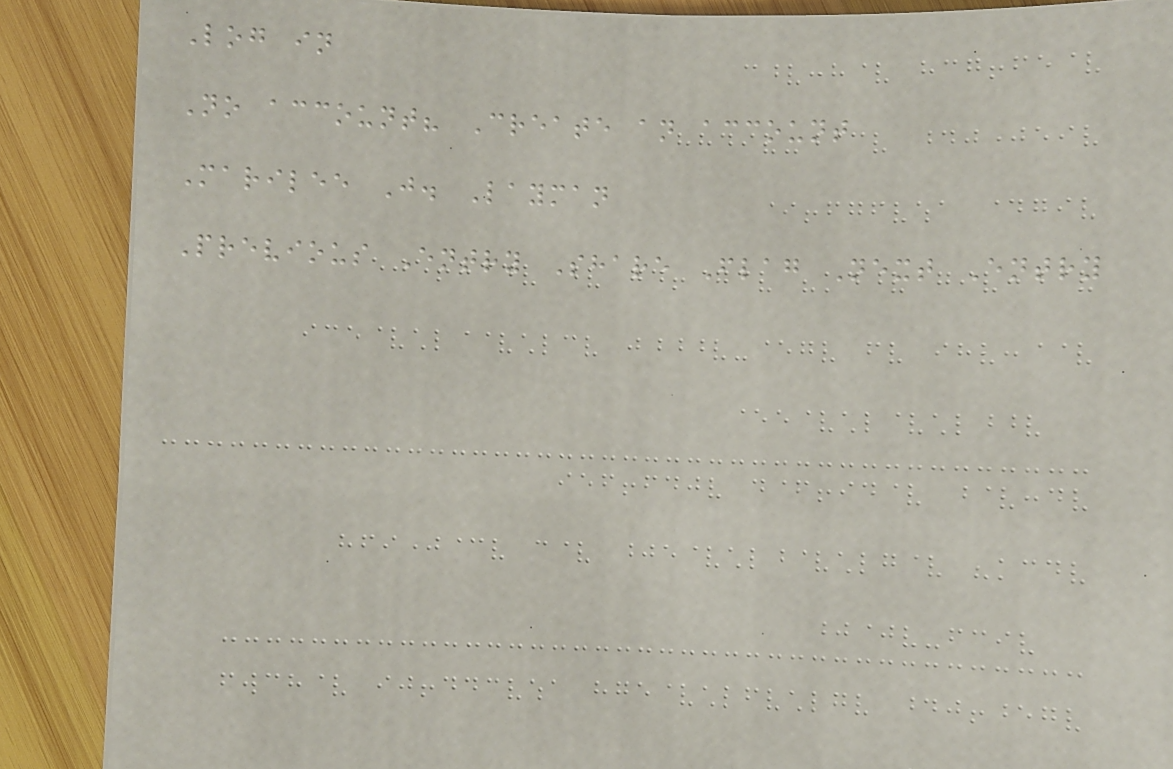Log in
No account? Create an account
Marilee J. Layman
Previous Entry Share Flag Next Entry
